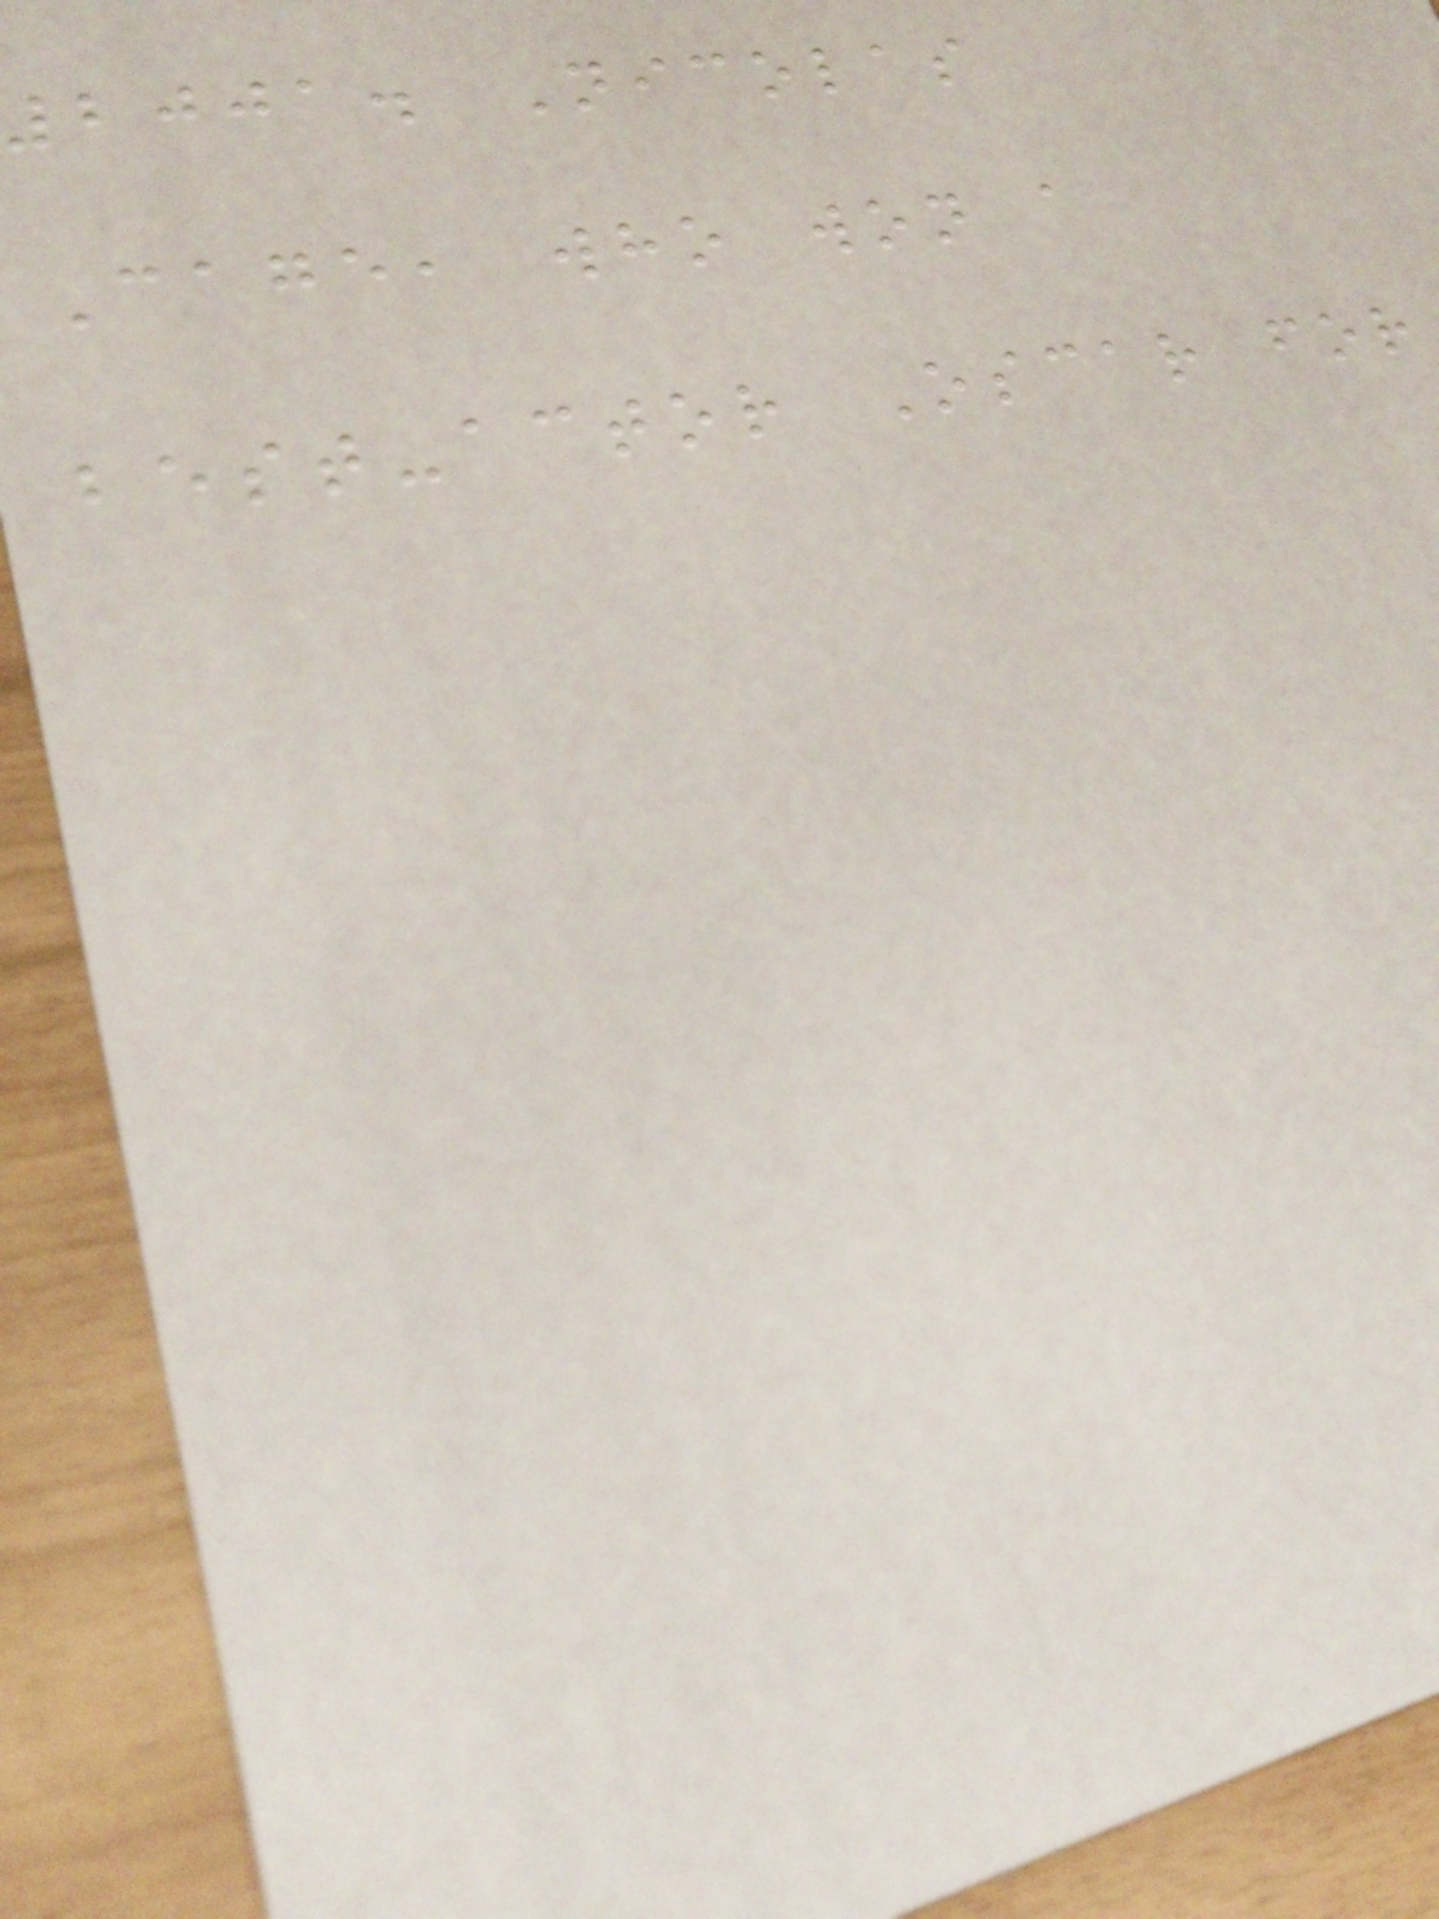bjja. Nicolas
Cage, who won a
best-actor Oscar for
